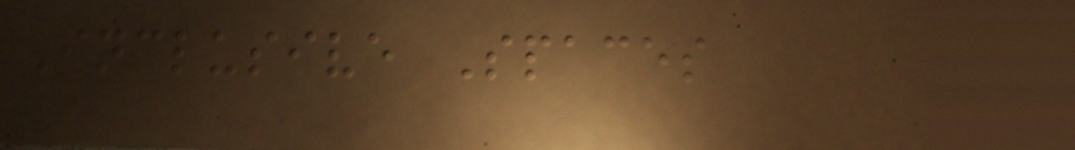Inclusive Spaces
